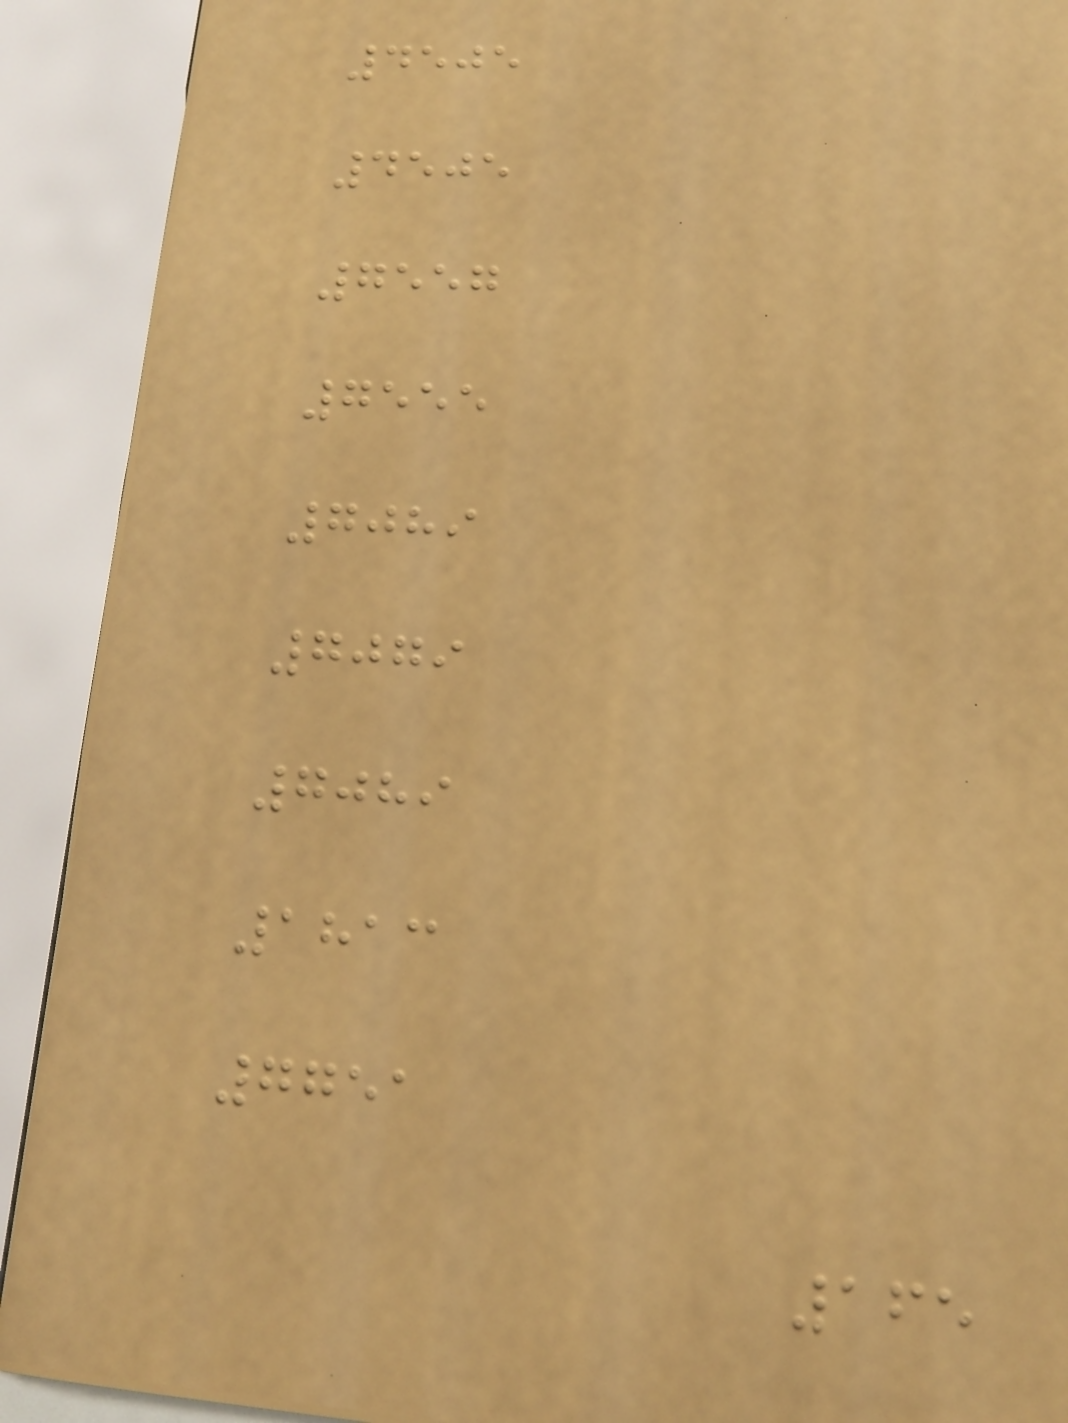4505
4505
7557
7555
7089
7079
7089
1813
7751
165
